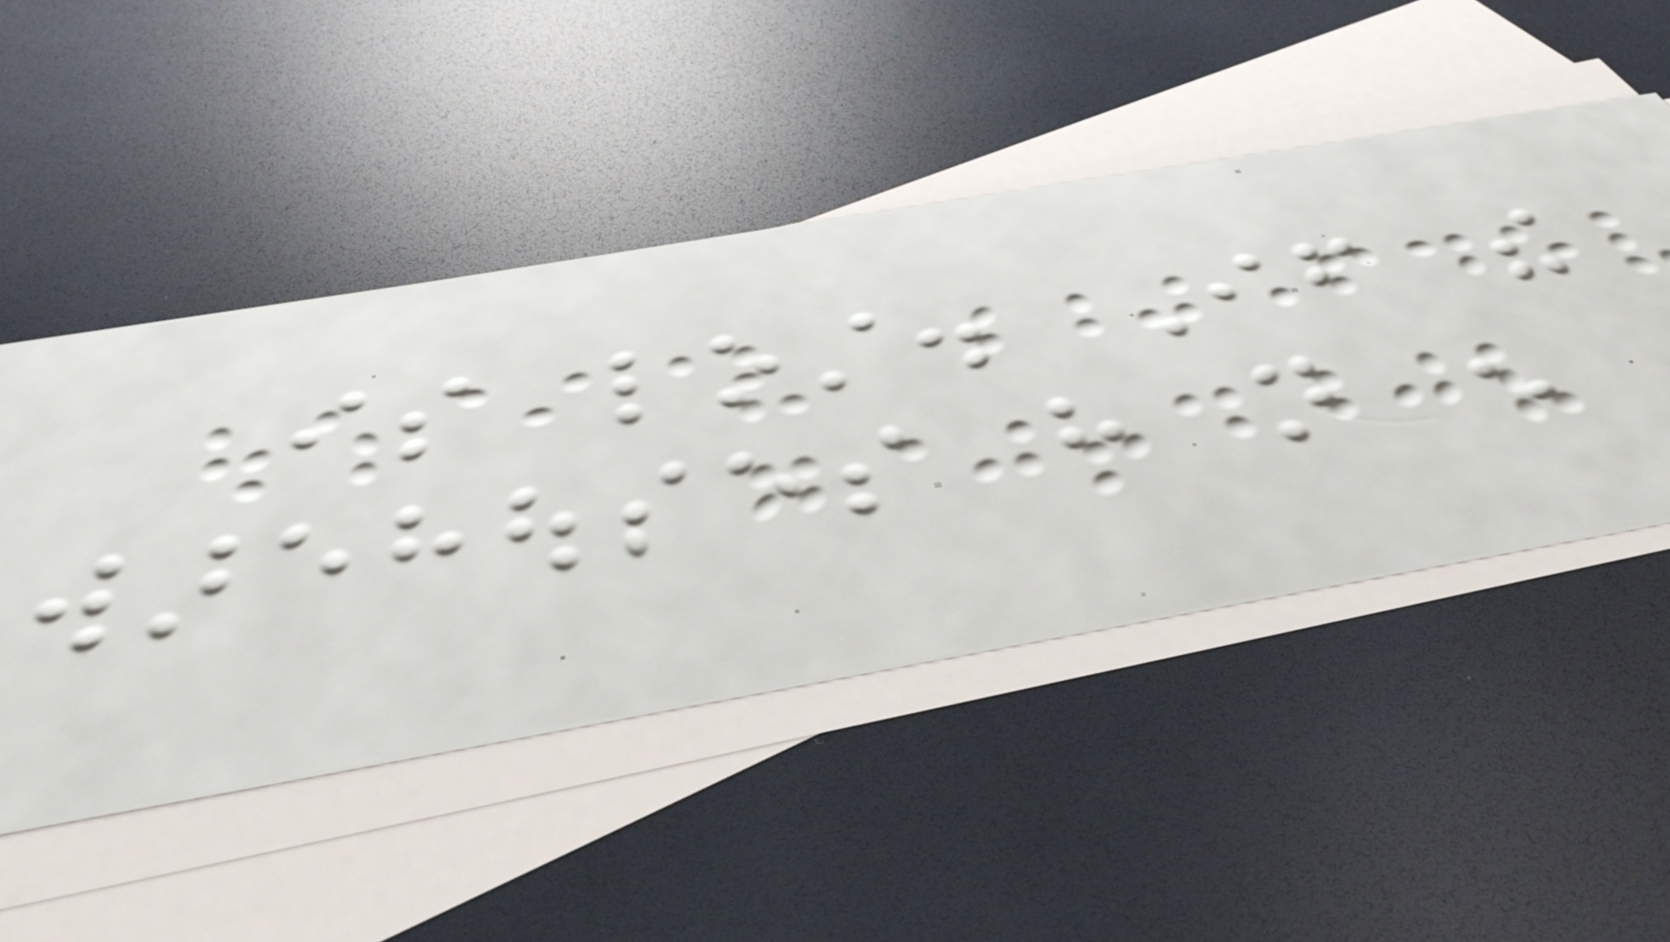is lost. If the
warehouses have not enough
